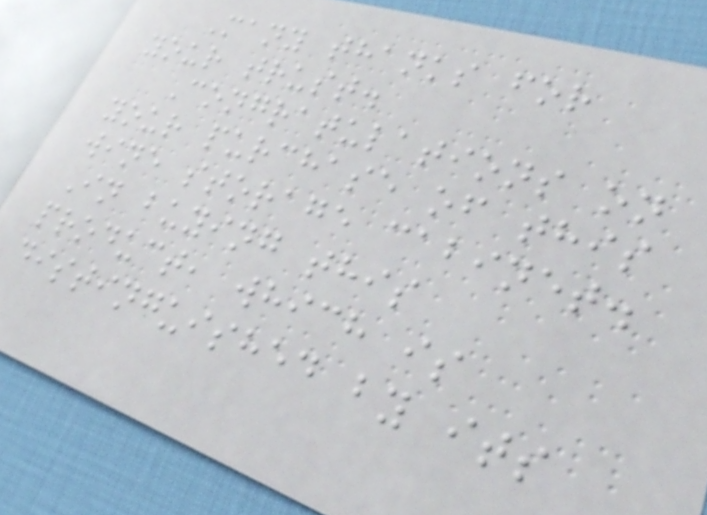Many thanks for
your trust.
Congratulations on
your purchase of this
wine storage cabinet.
In buying this
product, which is
distinguished by its
